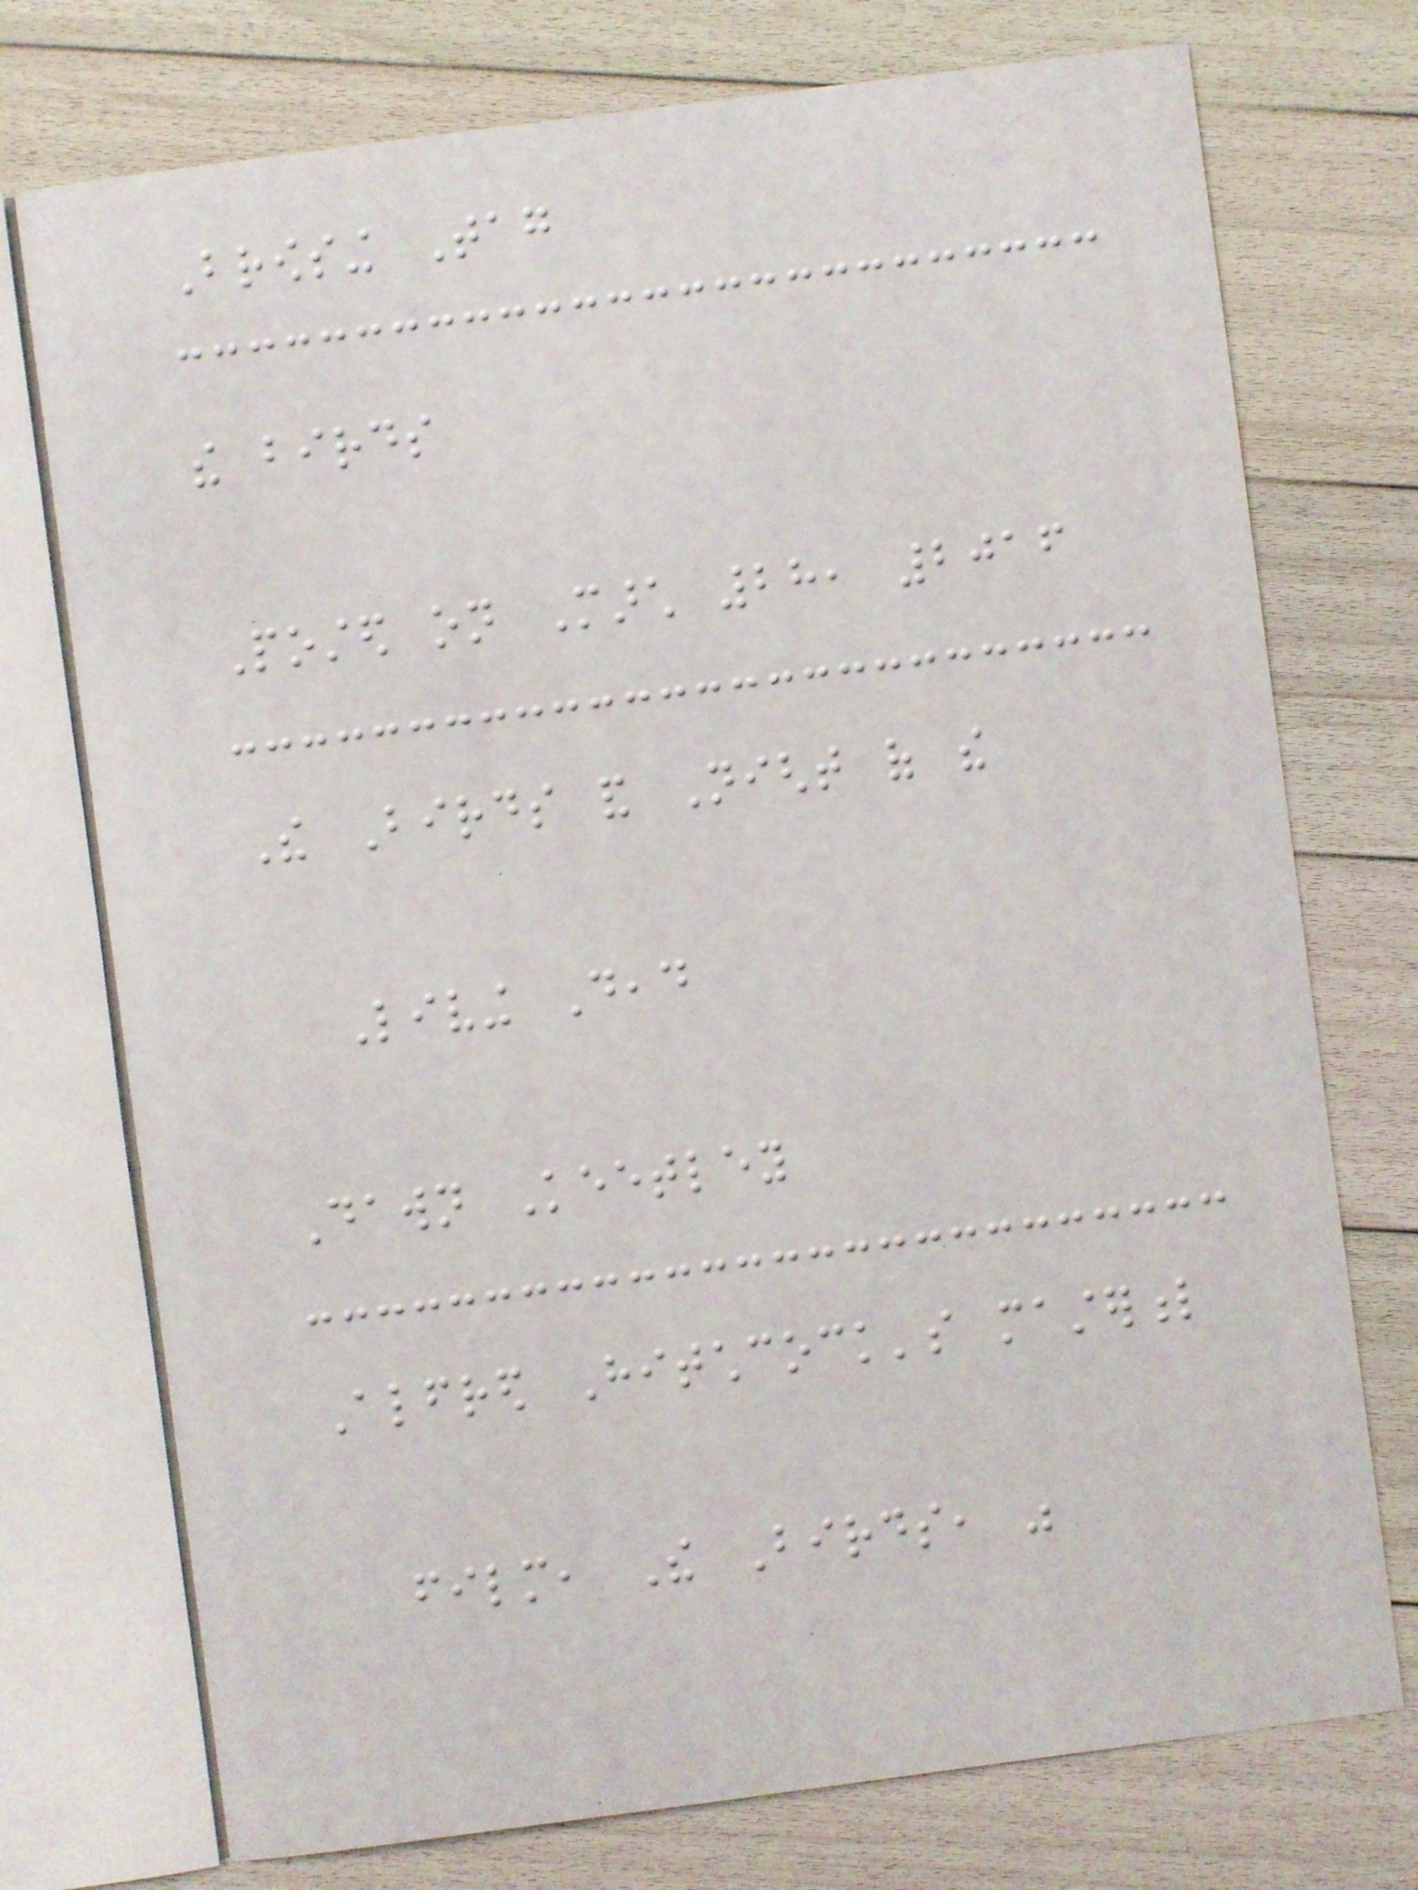Browsing Tag
the birds
Posted on March 28, 2016
The Birds and Night of the
Living Dead
Dawn Keetley
Alfred Hitchcock's masterful
film, The Birds, was
